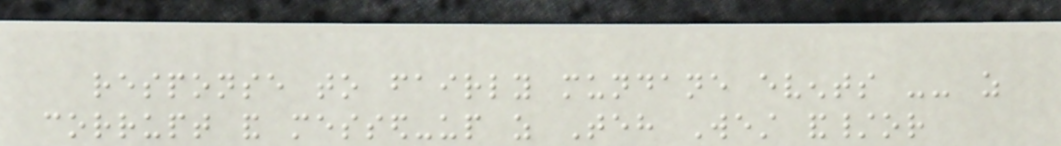response to fairly mundane events -- as
corrupt and messed-up as Teh West and/or
